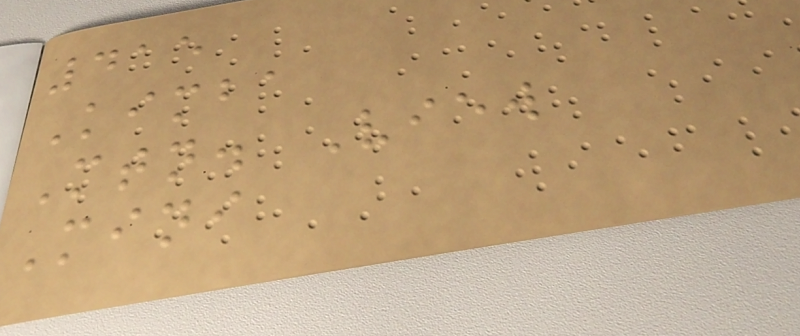415
Kimba
Mtn. View
Mini
